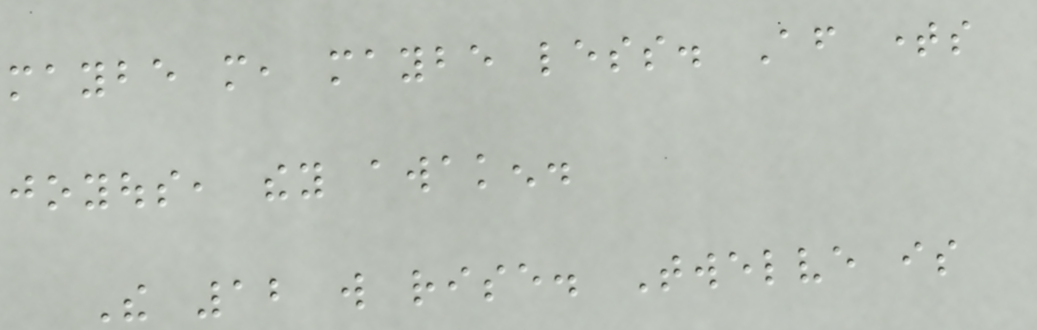maybe more, maybe less. After times
joyous, they awaken.
The 12 will rise. Twelve is
